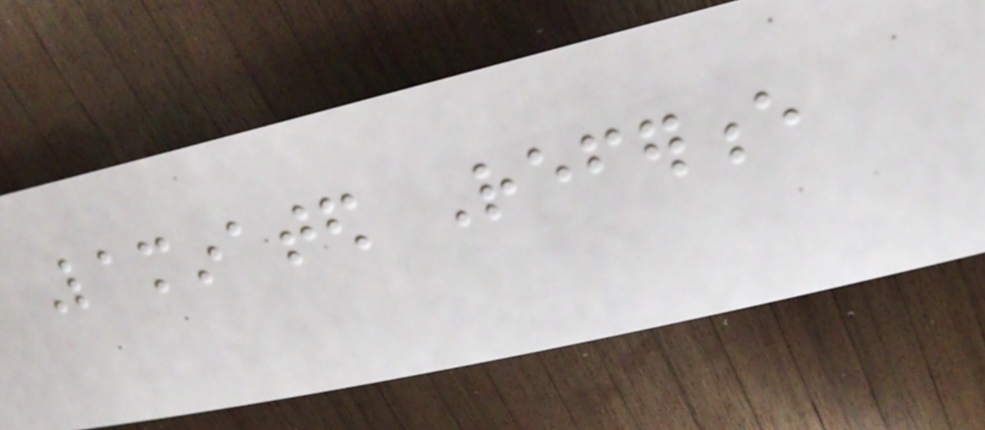Laminated Reference
